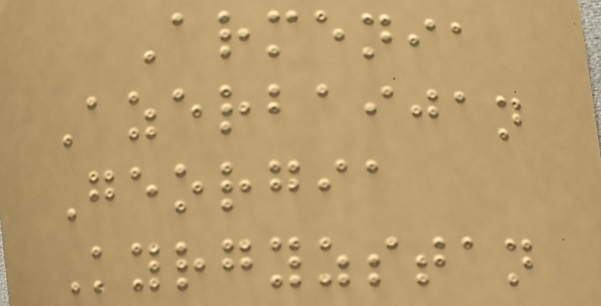Armenia
Azerbaijan
Georgia
Kyrgyzstan
